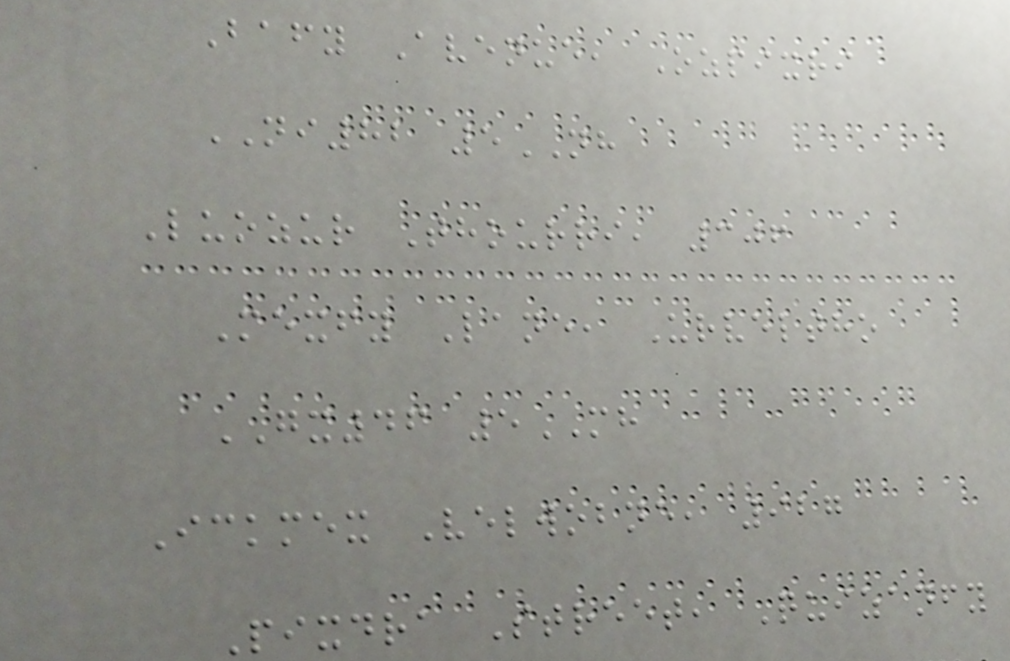Bafy Avenue, Ozpixri
NI82 5NH
Luozur Thourri, 306
Mexfy Lane, Urveltho
GX46 5MH
Ickmex Velwobne, 927
Pixdra Street, Quizanfy
